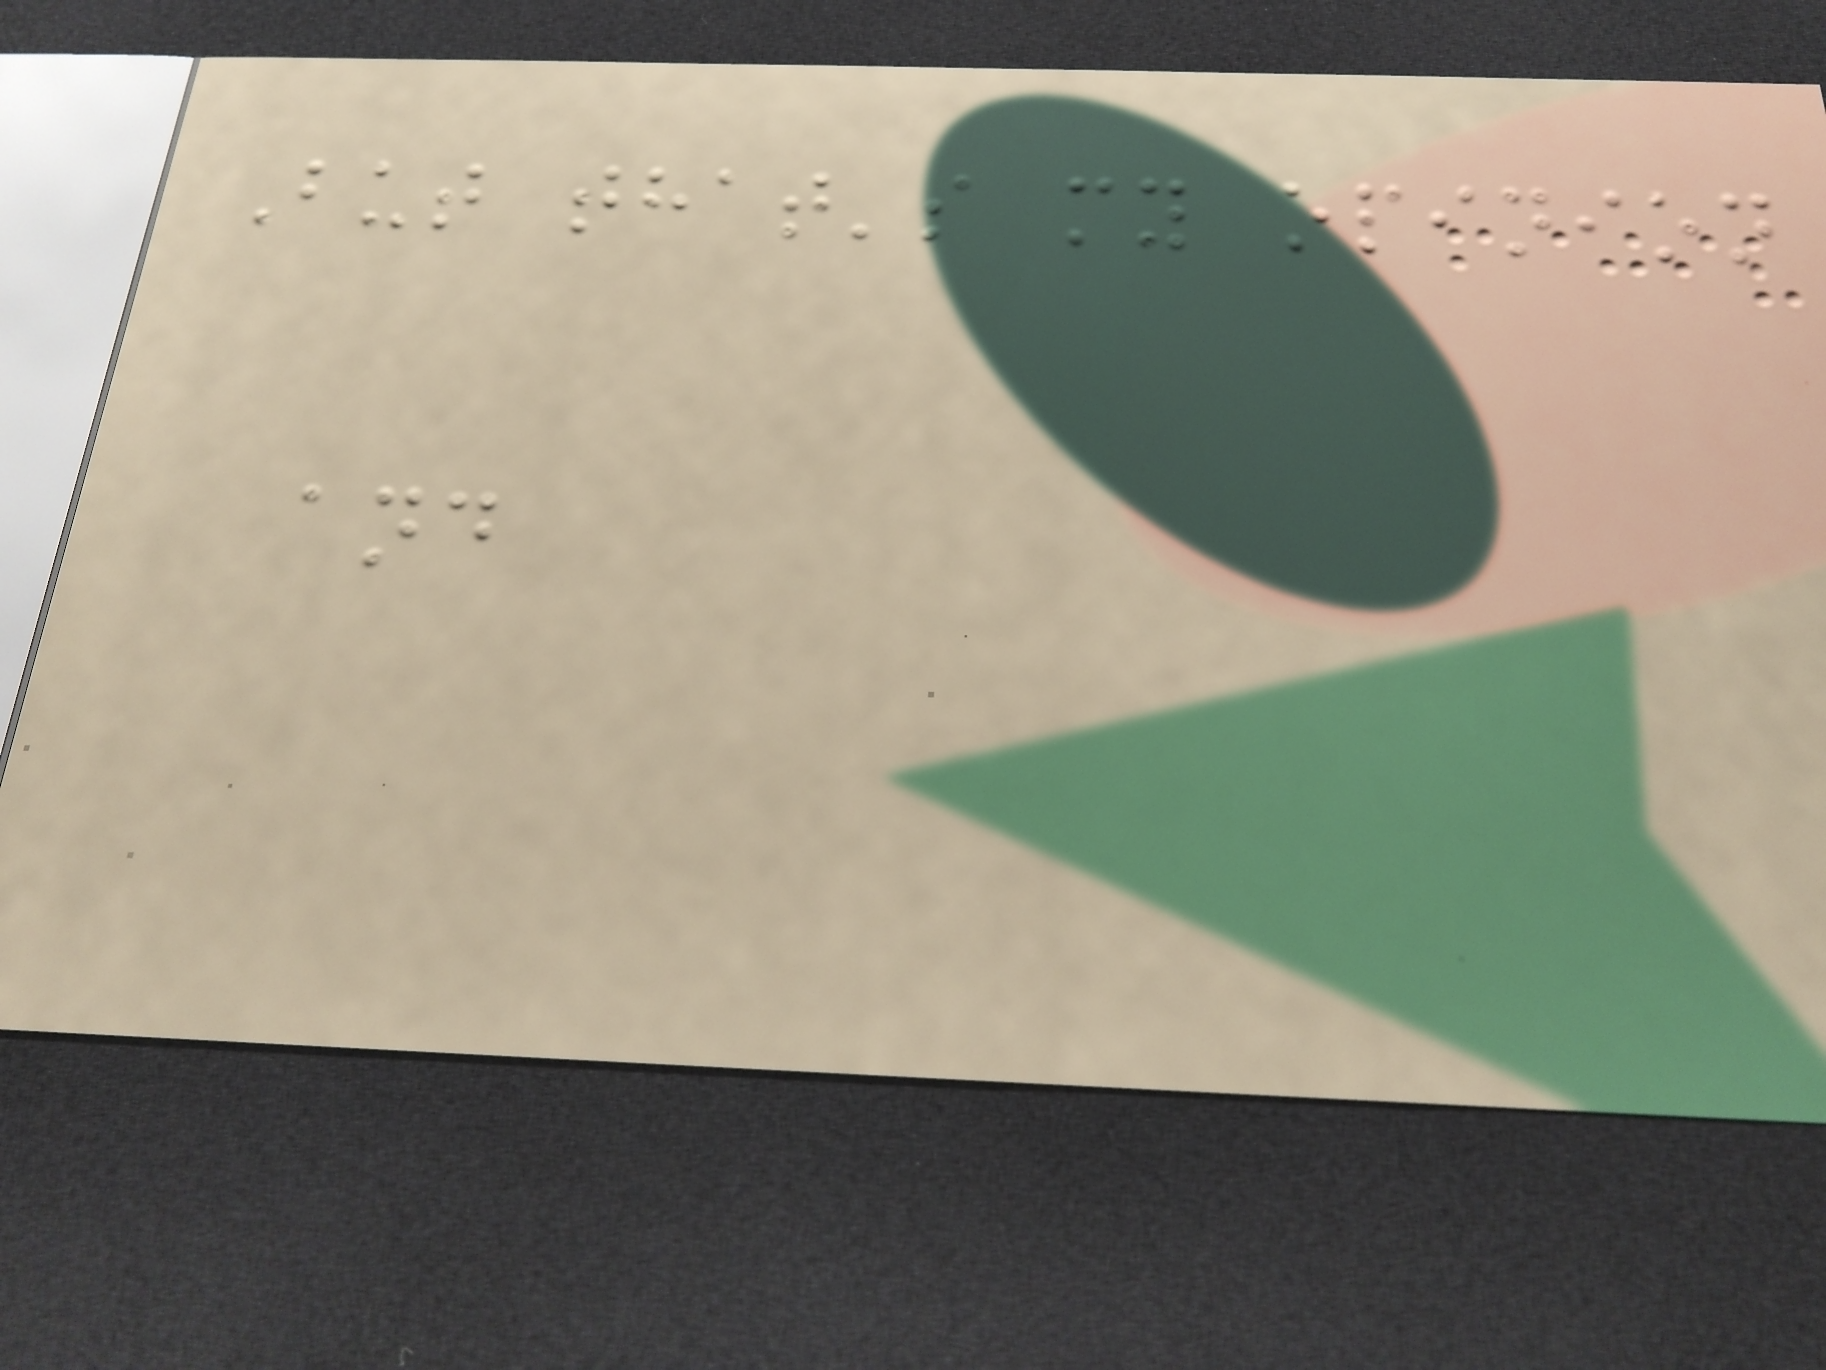But that's my opinion
and
